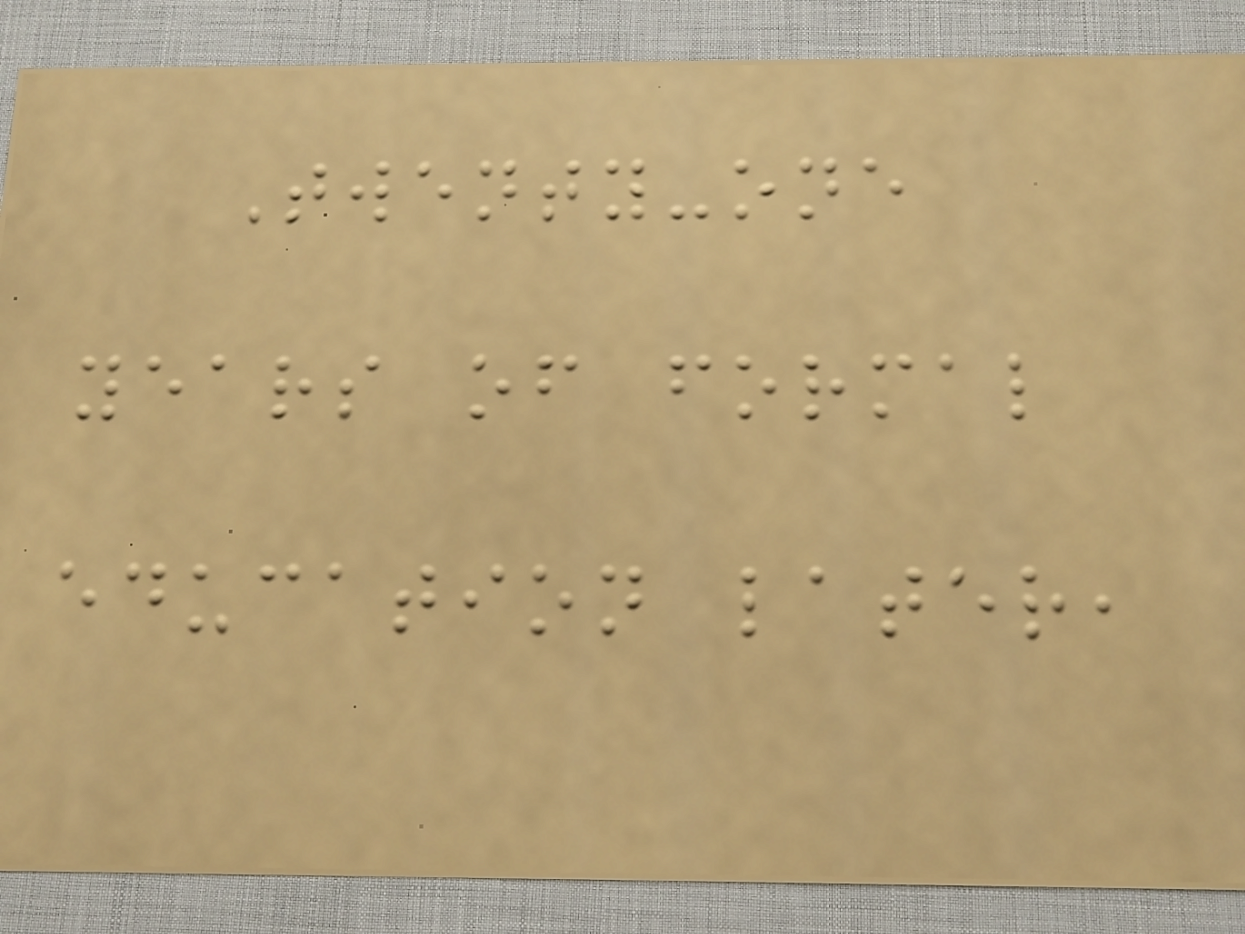Twenty-one
years of formal
education later,
